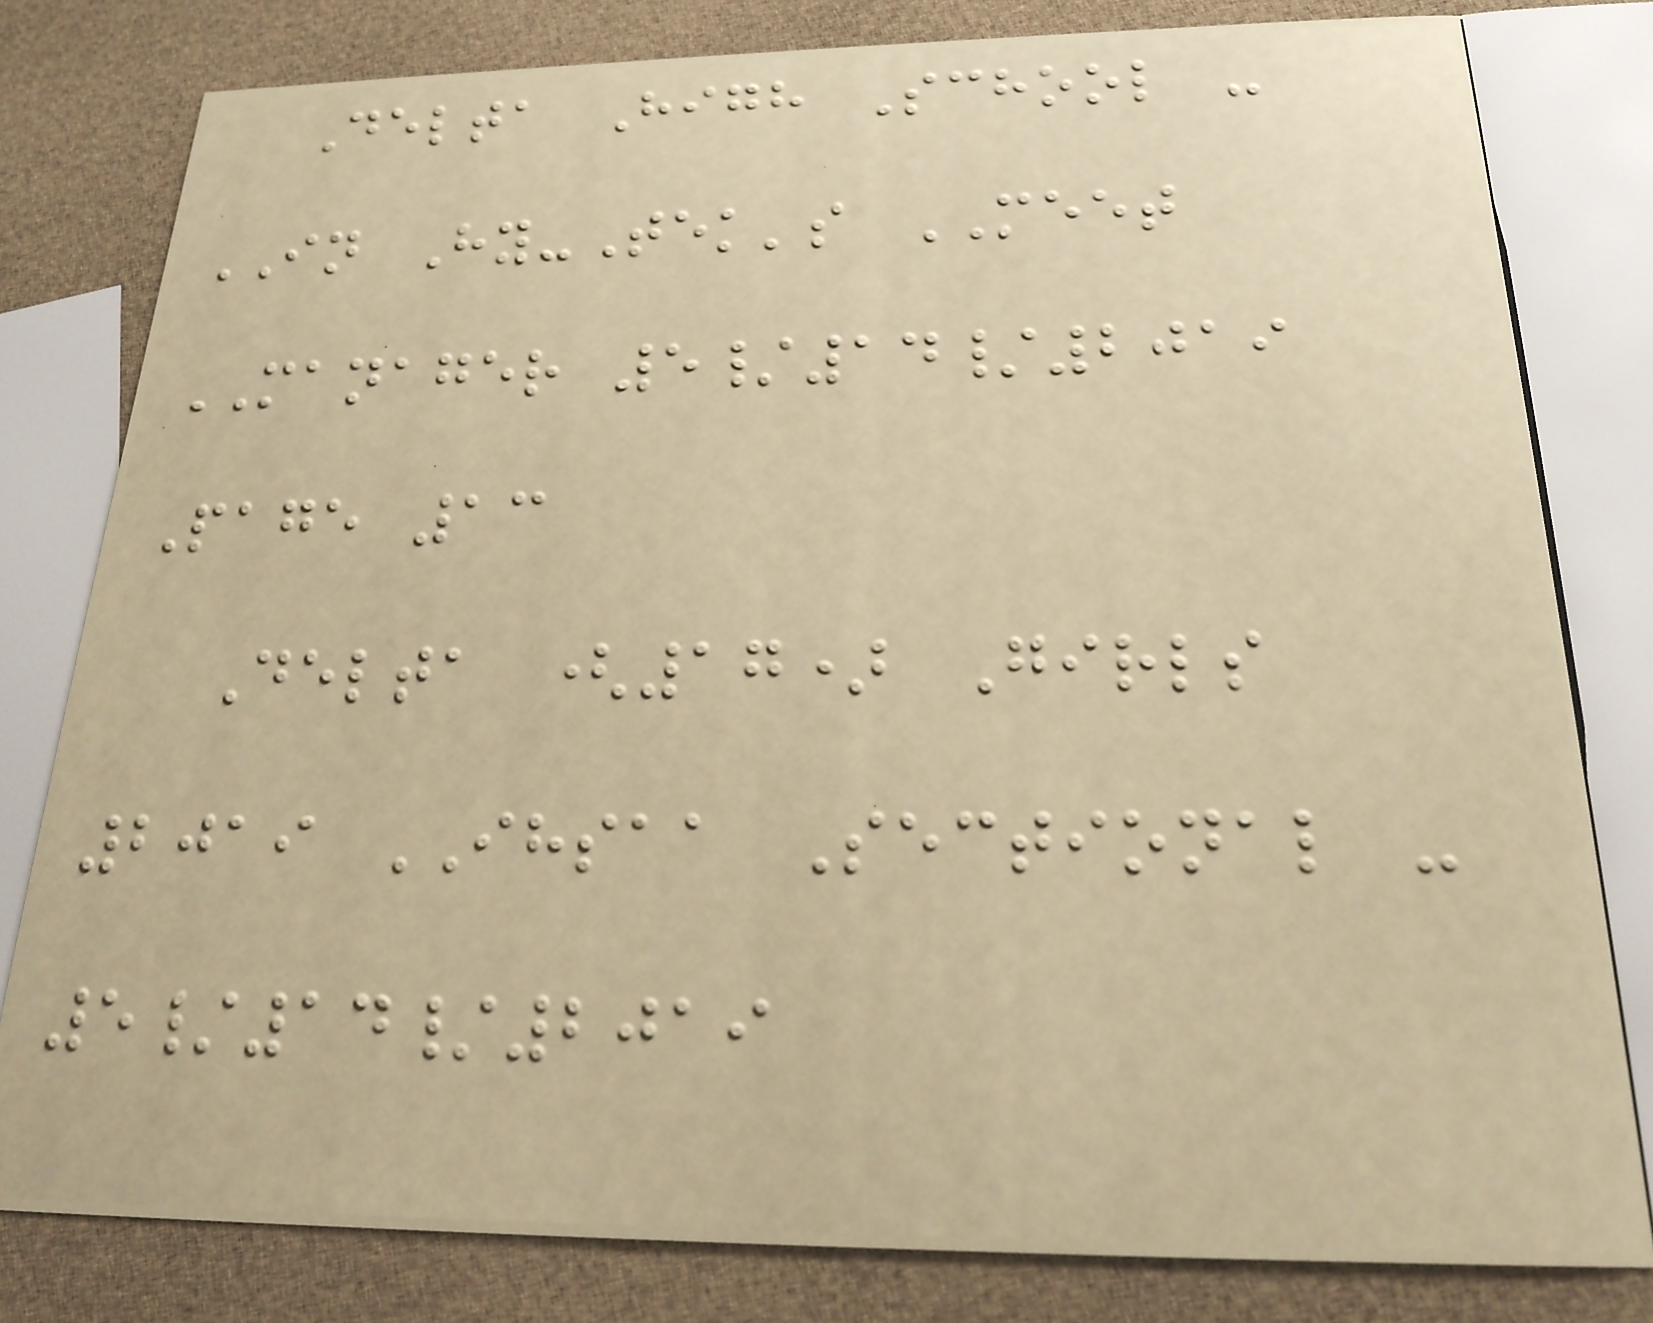Delta High School -
IN Hy-Tek's MEET
MANAGER 5/14/2019
Page 13
Delta (17) Girls
2019 IHSAA Sectional -
5/14/2019
